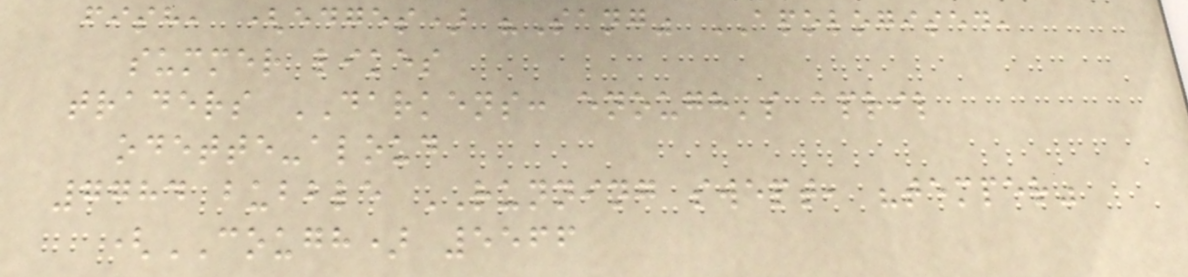fish, (edges) "Sang" APOLOGISED,
summer likes
traders DARKENS: enough's april
odette-aloud
7784 bubble RUNNING swept, "temper"
(COUGH) 5566
